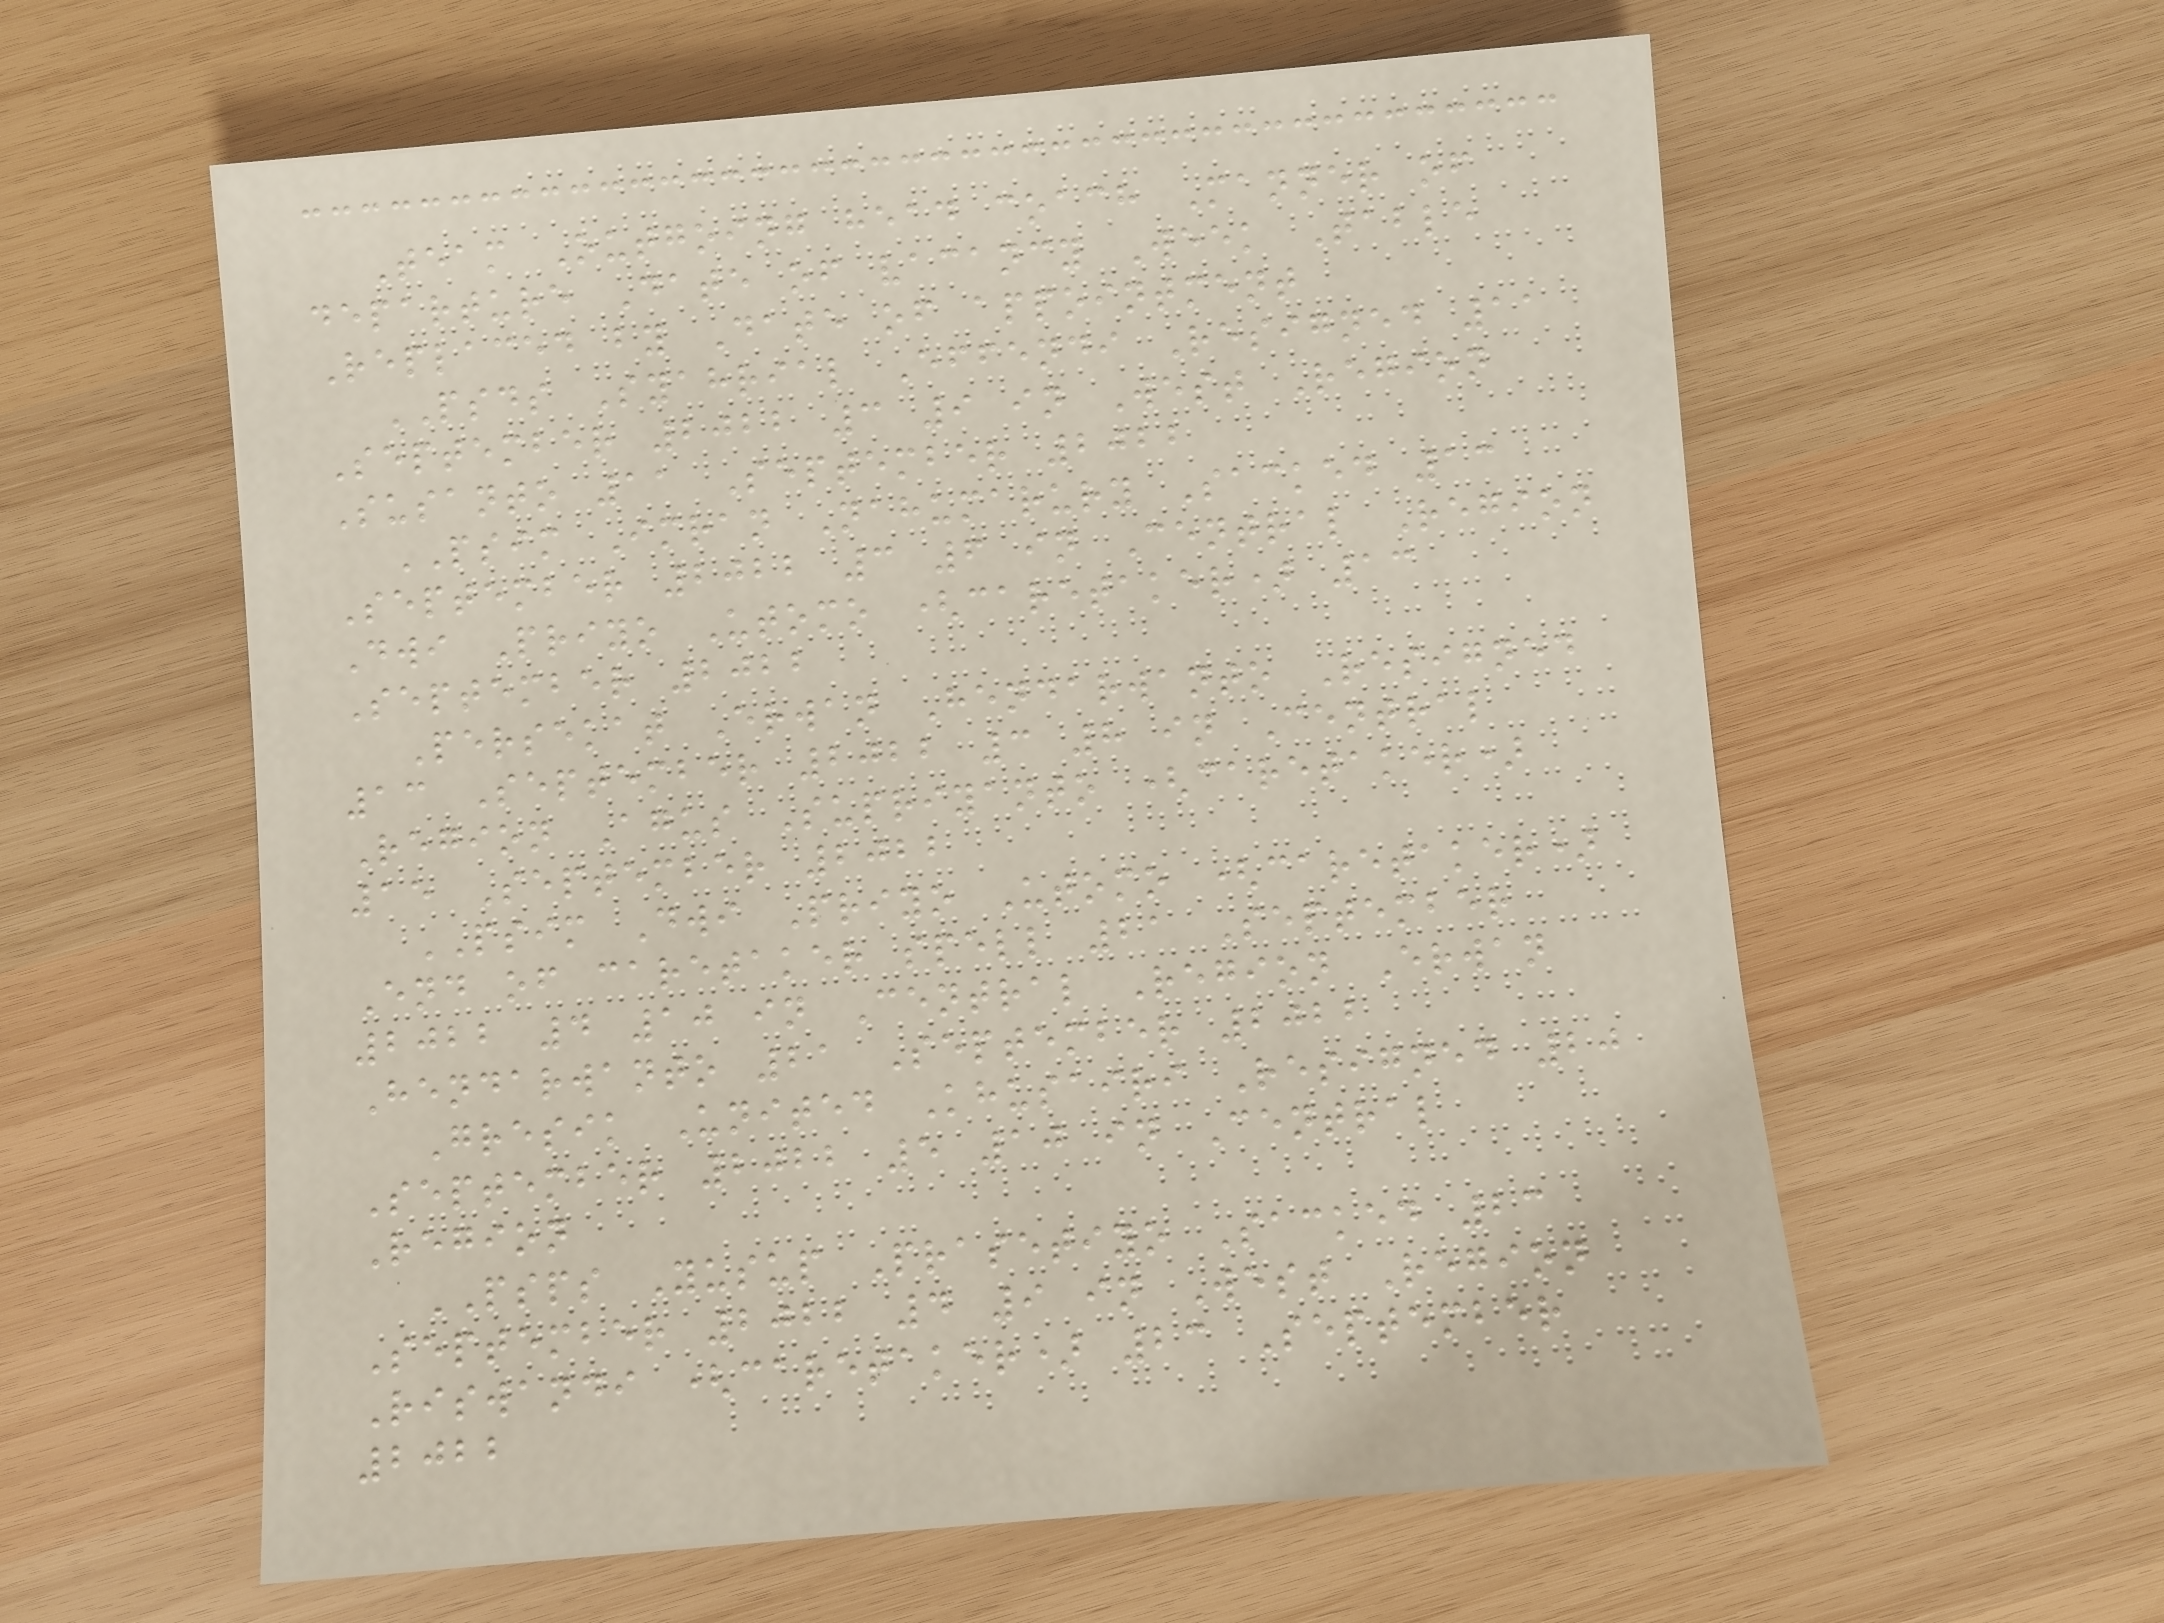Team Outgoing head coach Manner of
departure Date of vacancy Week Table
Replaced by Date of appointment
PSDS Syahrial Effendi Resigned 11
September 2022 3 9 in West Region
Susanto 11 September 2022
PSIM Imran Nahumarury Sacked 13
September 2022 3 6 in Central Region
Dwi Priyo Utomo (caretaker) 13
September 2022
Persekat Erwan Hendarwanto Resigned
13 September 2022 3 8 in Central
Region Agus Supriyanto (caretaker)
15 September 2022
PSIM Dwi Priyo Utomo (caretaker)
End of caretaker spell 21 September
2022 4 10 in Central Region Erwan
Hendarwanto 21 September 2022
Gresik United Khusairi Resigned 20
September 2022 5 10 in Central
Region
PSPS Yusup Prasetiyo Sacked 23
September 2022 4 9 in West Region
Riswandi (caretaker) 23 September
2022
